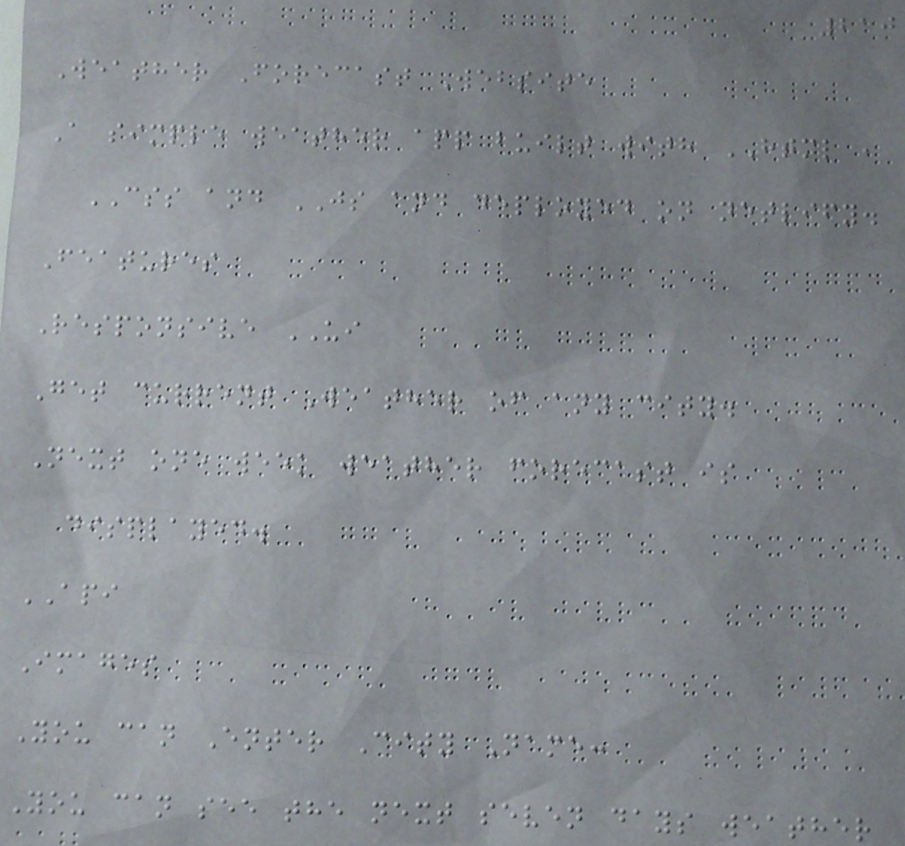210
Weather Forecast Website
A simple weather app built with HTML ,
CSS and JS and deployed on netlify.
Features
Responsive UI
Get current Weather of any city.
Next one week weather forecast is
displayed.
API
Images
You can Enter City Name:
You can see the next seven days weather
